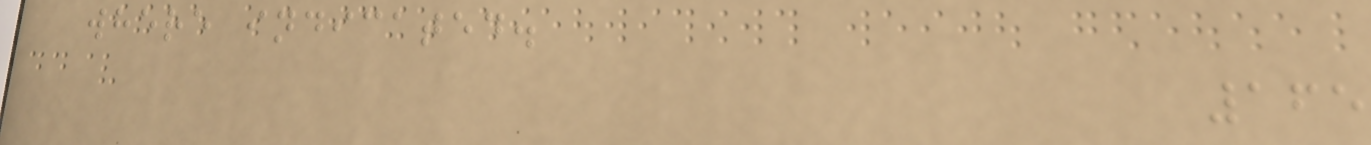where indicated.
165
